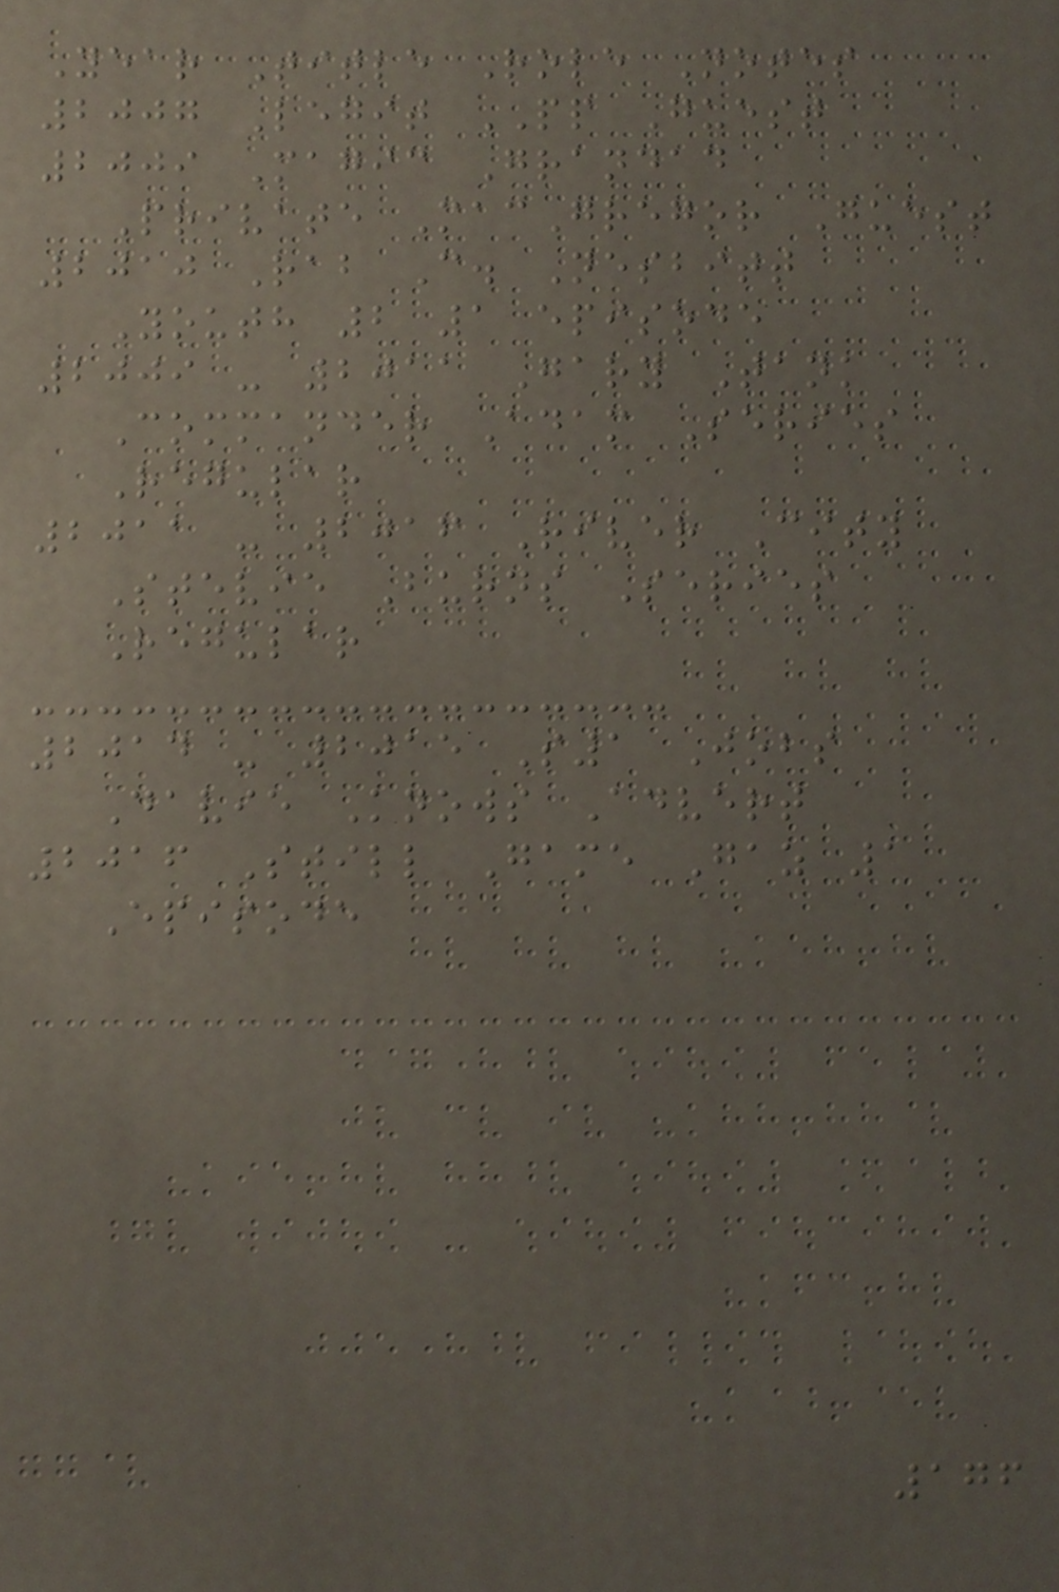Year Title Role Notes
2007 Legit PP Guest
2009 Magic Grandad
Private MacGregor Guest
2010 Rab C. Nesbitt
Youth 2 1 episode
2009 - 2011 Gary Tank
Commander Adam Series
Regular
2011 - 2016 River City
Stevie Burns Series
Regular
2014 - 2015 S1 Jobs
Davie Knows Advert
2016 Still Game Gaz 1
Episode
176
